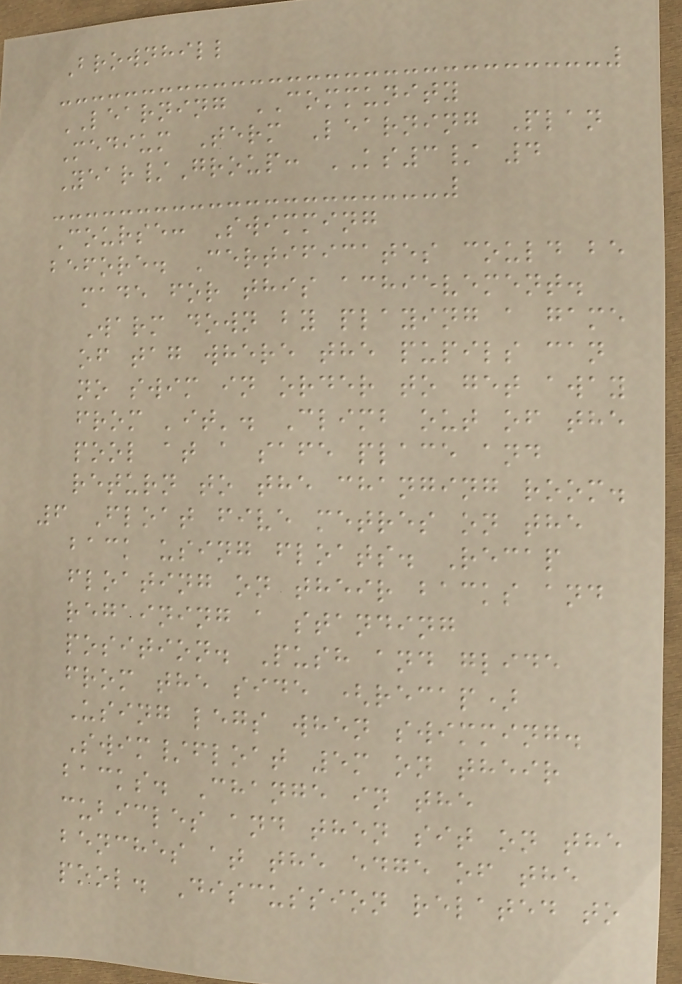Brownhill
LEARNING COMMUNITY
Medium Term Learning Plan
Year/Group: KS3/ 4
Course: Swimming
before. Certificates could be
made for this achievement.
Warm down by playing a game
of tag where the pupils can
no swim in order to get away
from 'it'. Climb out of the
pool at a safe place and
return to the changing room.
6 Float five metres on the
back using floats. Recap
floating on their backs and
regaining a standing
position. Push and glide
from the side (recap)
Using legs when swimming.
Swim/float 5m on their
backs. Change in the
cubicles and then sit on the
benches at the edge of the
pool. Discussion related to
